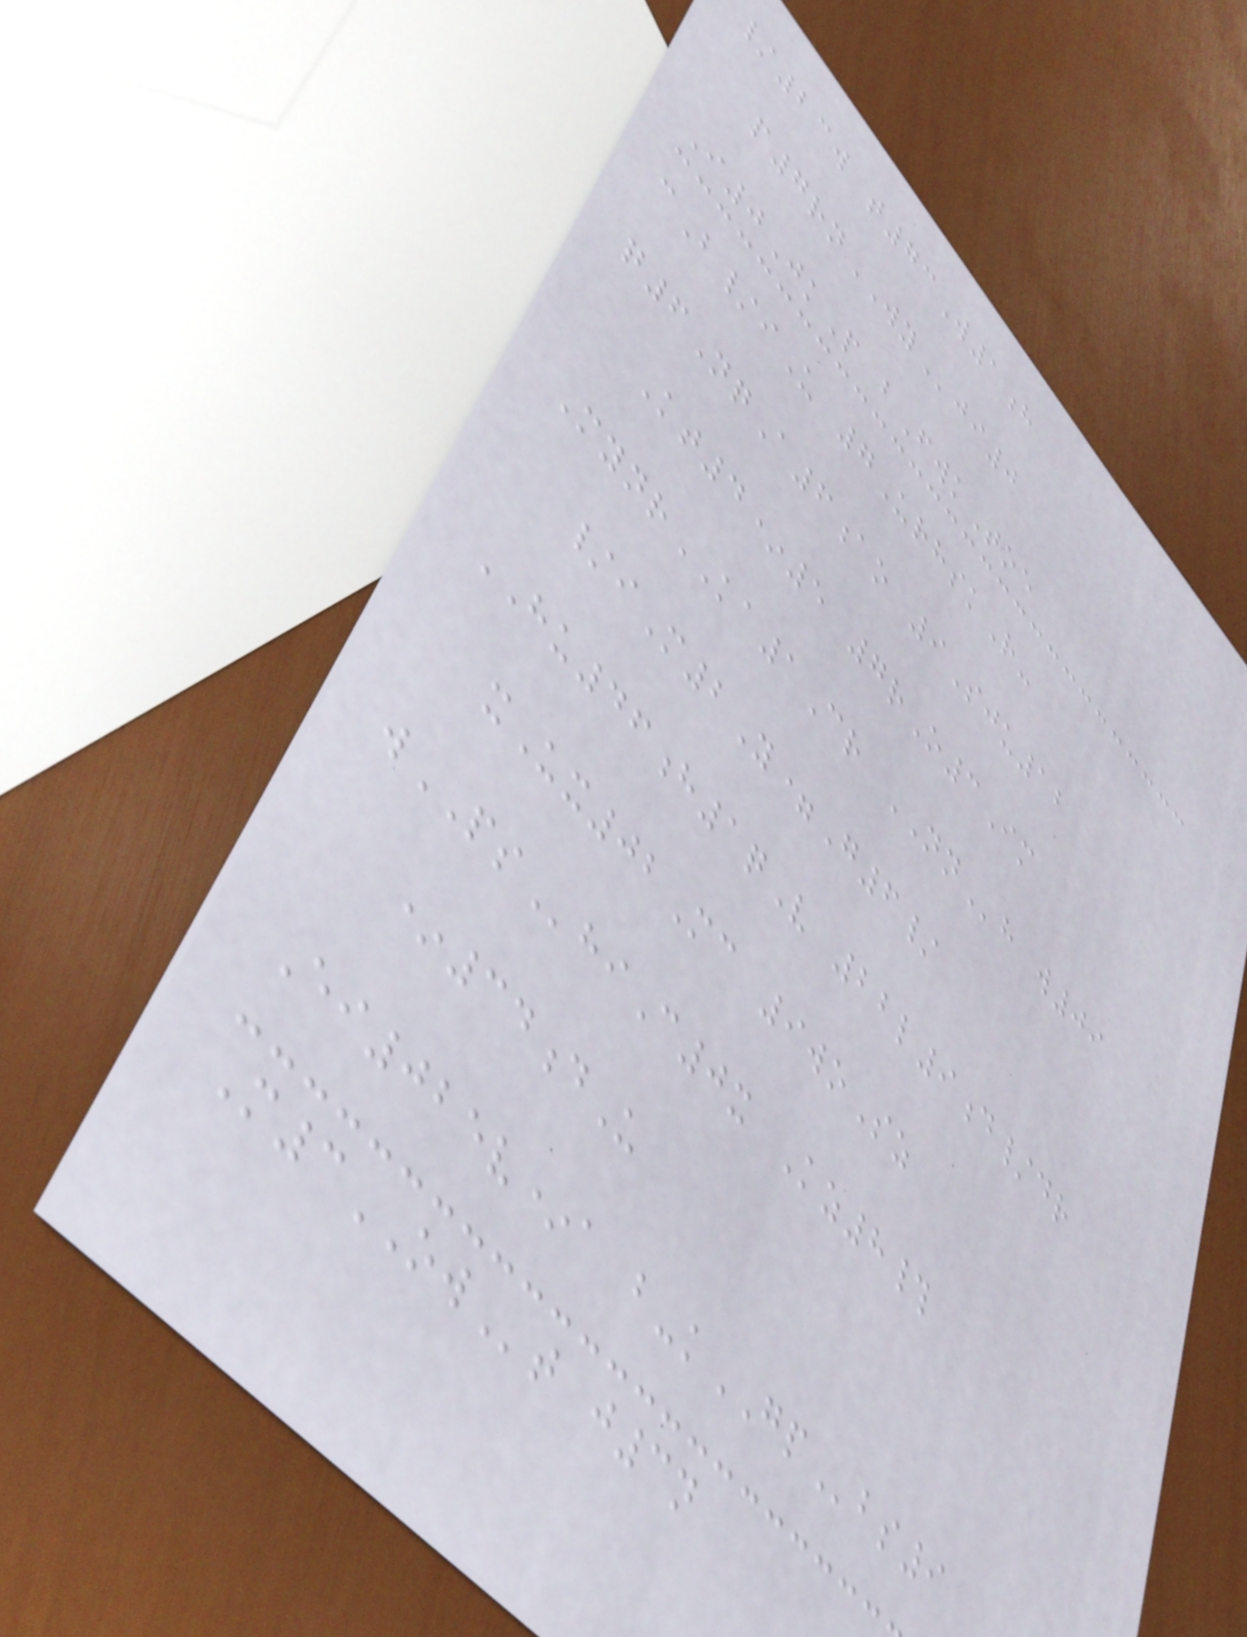/23w t73W1h
p7rnWYji0
I0JkP bFwkToe
cB/iU 7UrhskR-
q6NqA6ao 9Sju12
Kt4*5 7rO3Im
MynrKA1Cr NNh w09
/iM2Y=G6/
HU46h1qV 22l9d/dr
xUx02Mc 9woSz
wPShiC0x Kz8#
*34dU
Ei025v*a b-kGPbs9
M3OWt j3n
